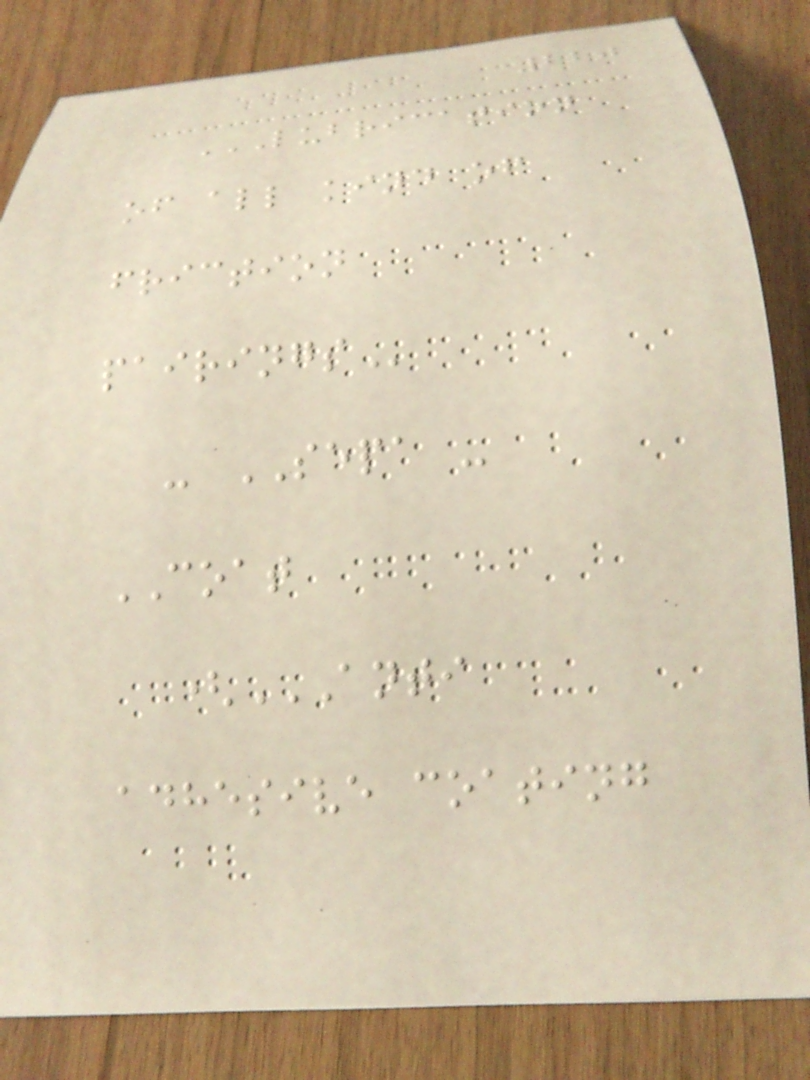220
LUBRICATION
OF ALL KIND OF
FRICTION
PAIRINGS
- SEPA -
COAT
(ANTI
ADHESIVE COATING
